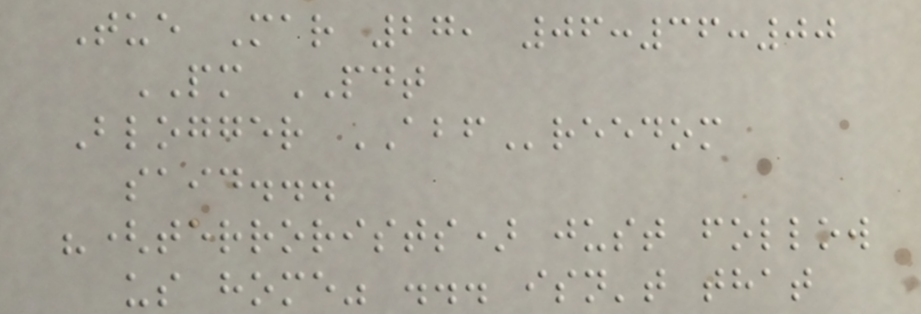Tue Mar 27, 06:36:00
PM PDT
Blogger ABFreedom
said...
"(terrorists) just follow
us home" ... isn't that
